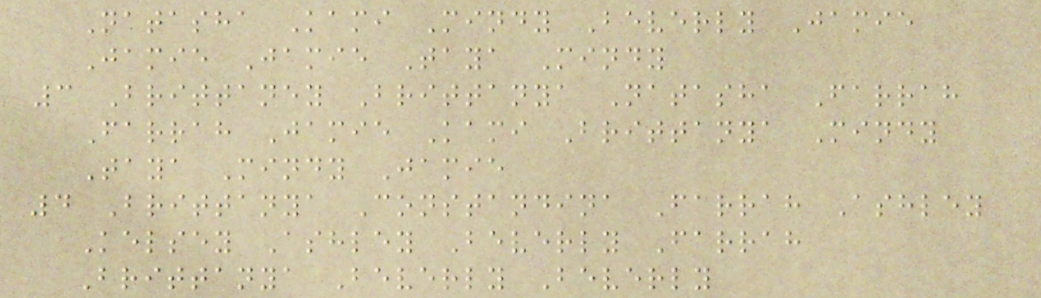Natasha Kami Mindy Beverly Jamie
Jamie Jamie Taya Mindy
3 Brittaney Brittanya Natasha Farrah
Farrah Jamie Kami Brittanya Mindy
Taya Mindy Jamie
4 Brittanya Constandina Farrah Ashley
Kelsey Ashley Beverly Farrah
Brittanya Beverly Beverly
